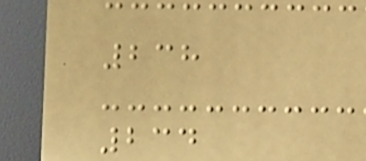238
234
